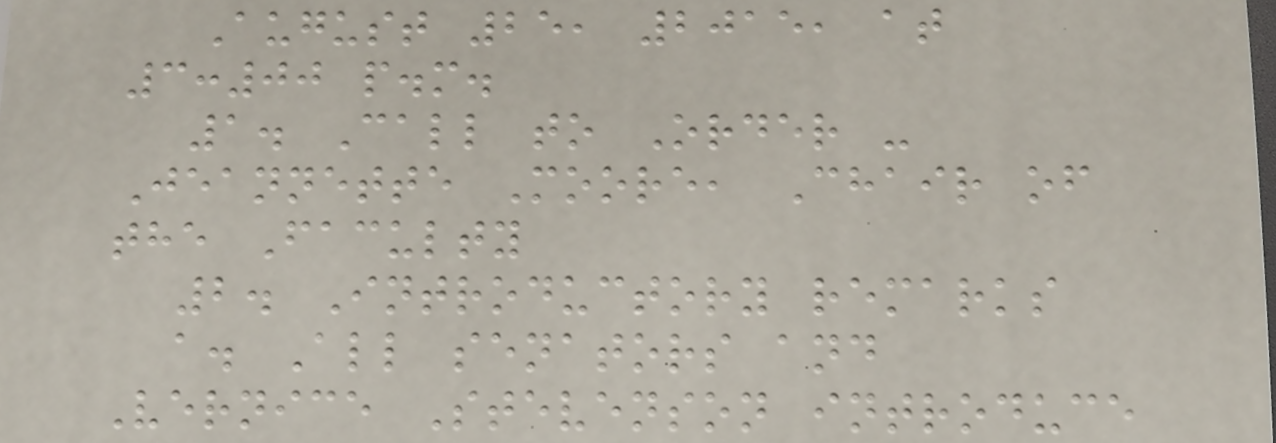August 25, 2015, at
3:00 p.m.
1. Call to Order -
Jeannette Moore, Chair of
the Faculty
2. Introductory remarks
a. All senators and
Vernice Stevenson introduce
